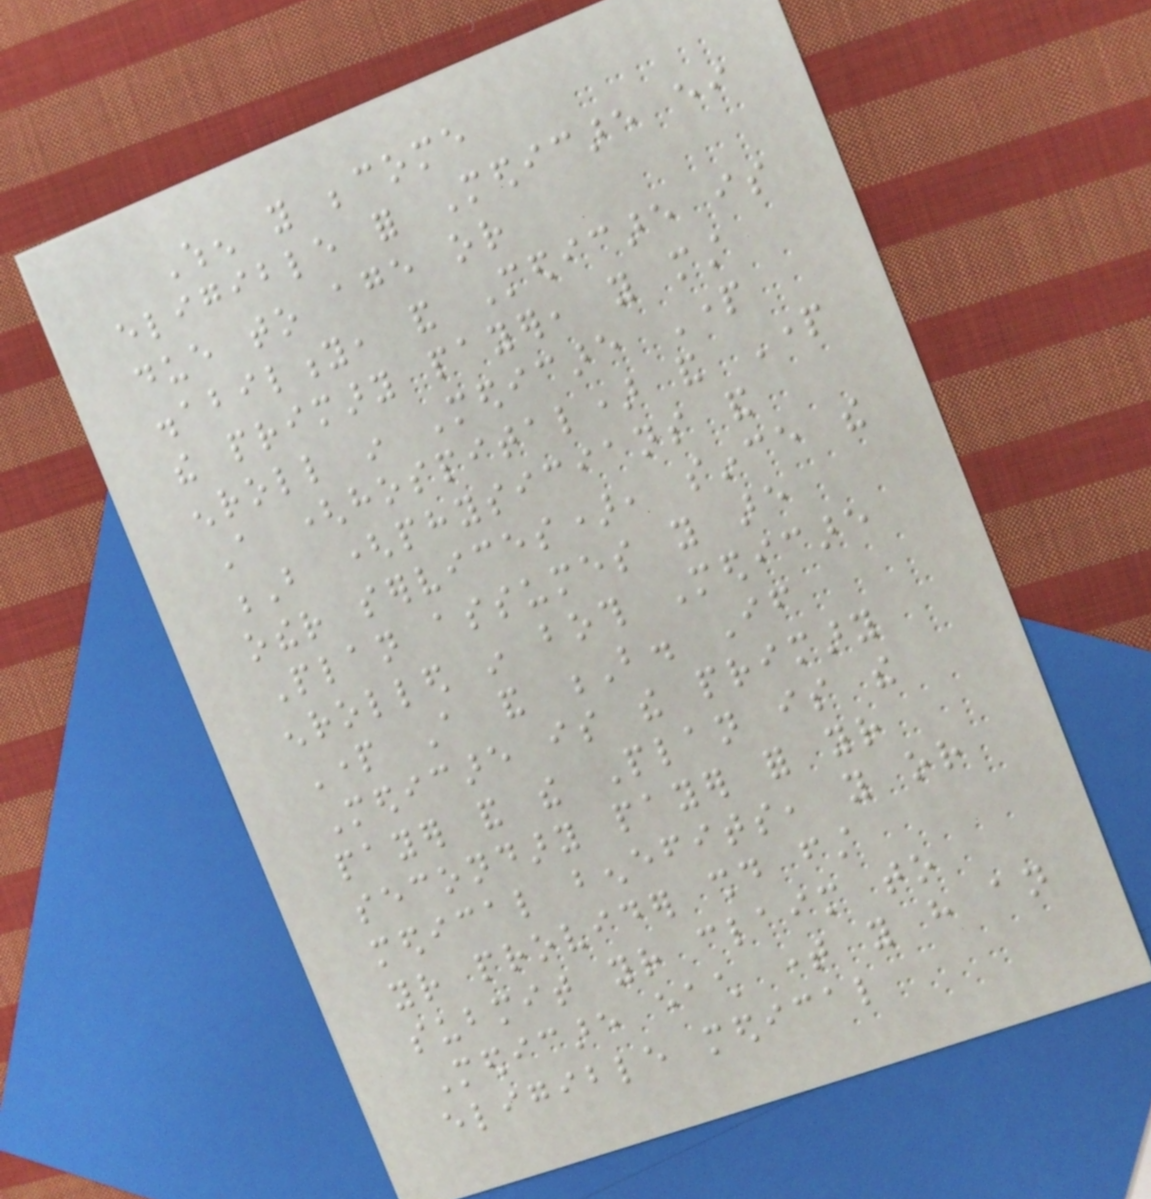When you become
eligible for Medicare either
due to age or
disability, and Medicare is
the primary payer, you must
enroll in Medicare Part
A (hospital) and Part
B (physicians and
other services), since the
Plan assumes you are
enrolled in both Medicare
Part A and B. If
Medicare is the primary
payer and the Plan is the
secondary payer for your
medical benefits, you or
your provider should first
submit your claim to
Medicare each time you have an
eligible medical
